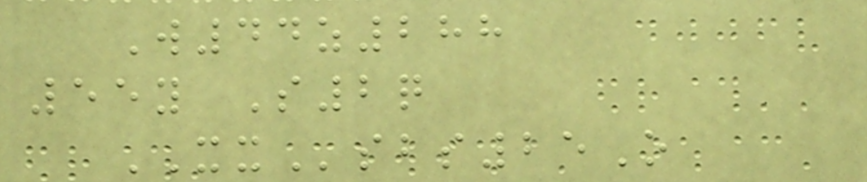W44z288
55y S2q
XXsbs25O
